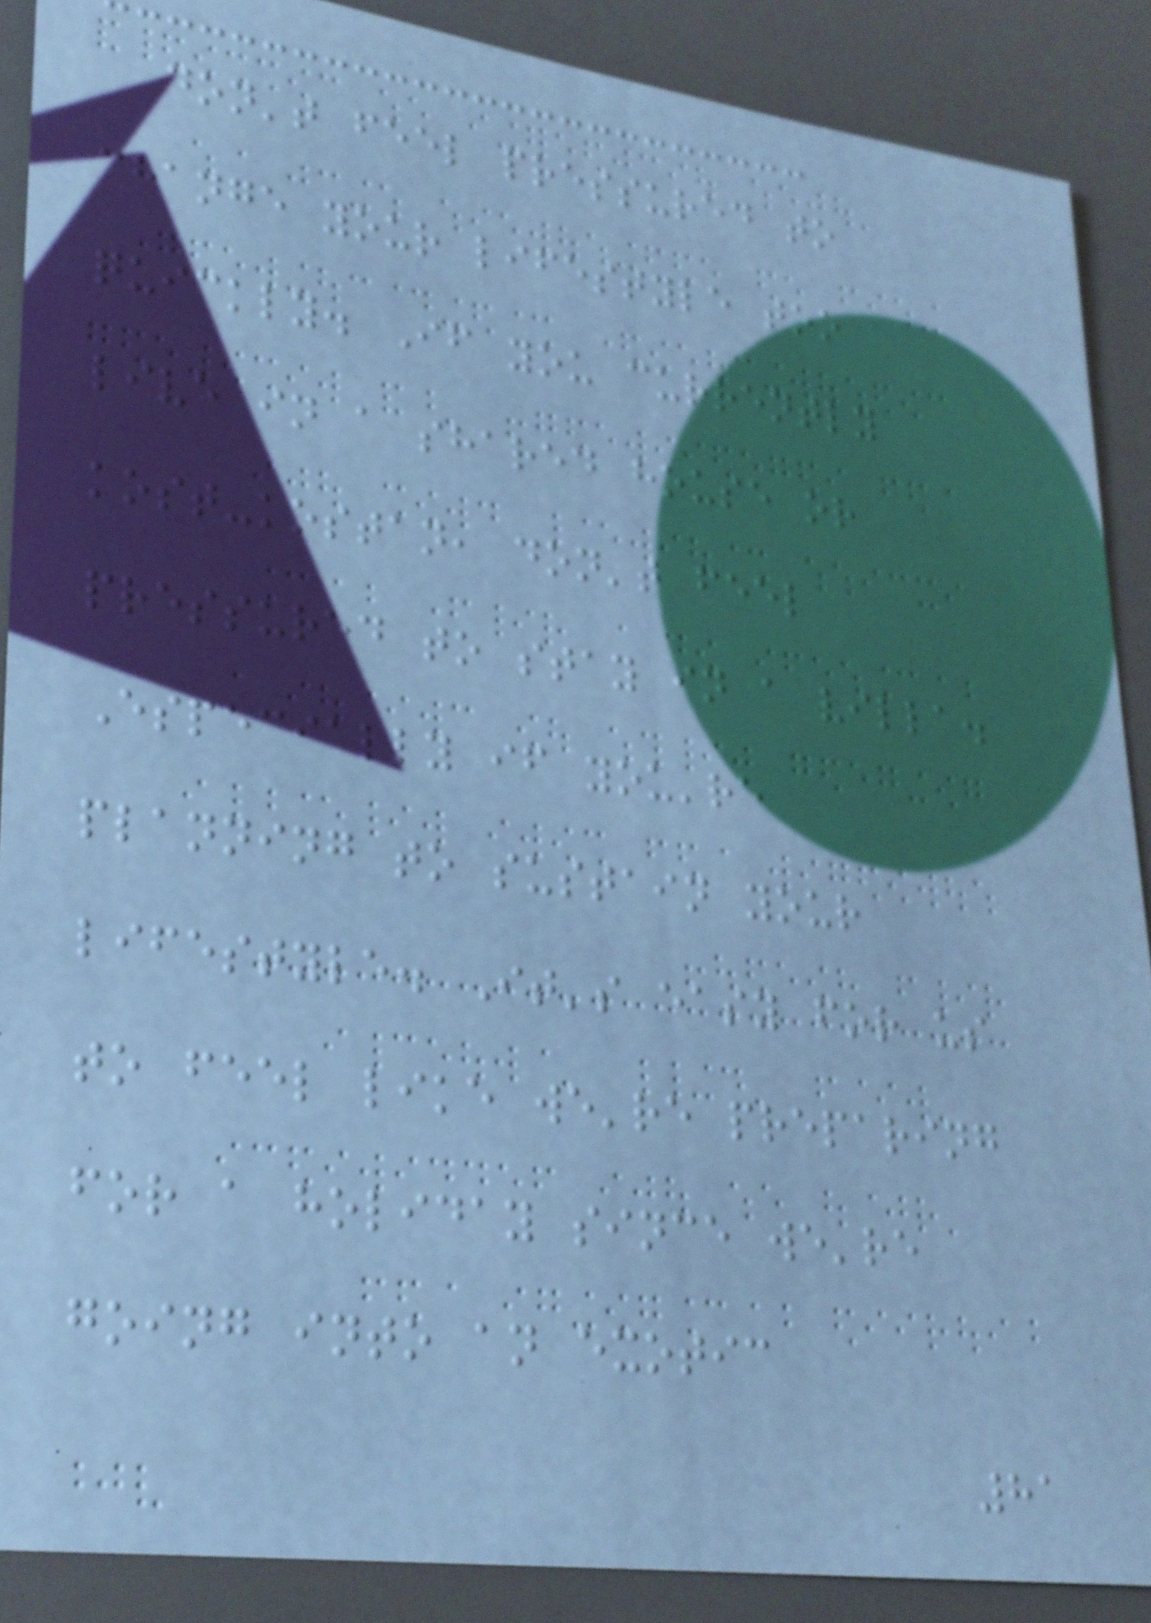don't feel pressured to
change your lifestyle too
quickly. If you currently
live in a shared house or
kost-kostan, don't feel
pressured to stay in a villa.
Especially if you're
planning to sustain your
lifestyle. It's easy for us
to feel like we're preparing
for a holiday since we're
going into an exotic
81
